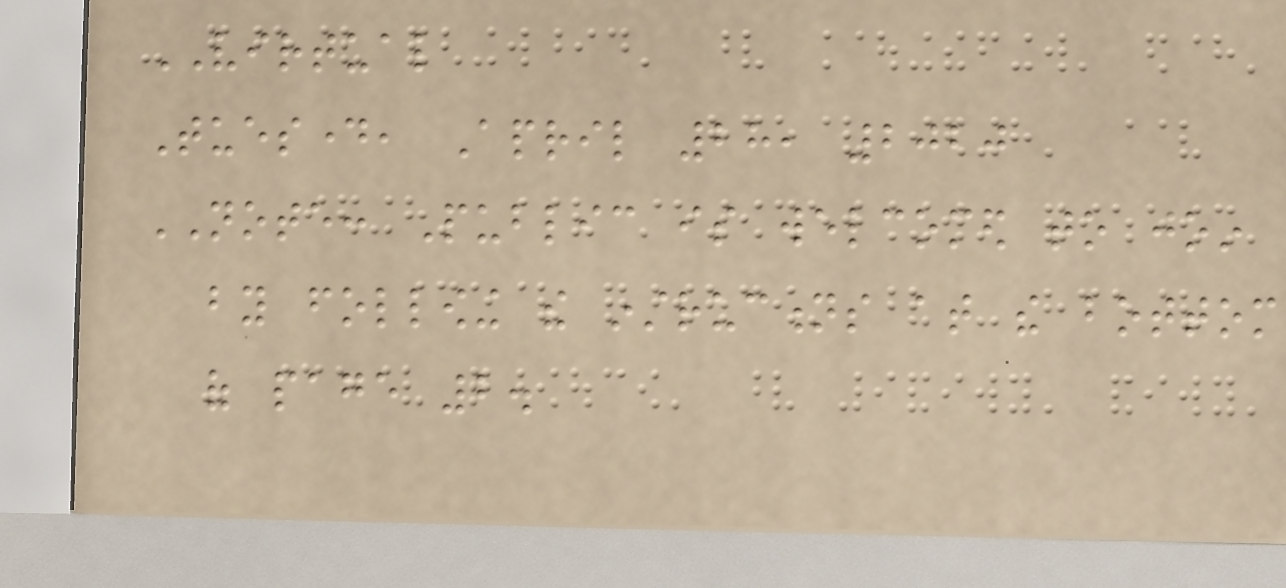VIRTUAL
Tuesday, April 28, 2020
NOTE: Public is welcomed to join
by following the instructions at the bottom
of page 2.
